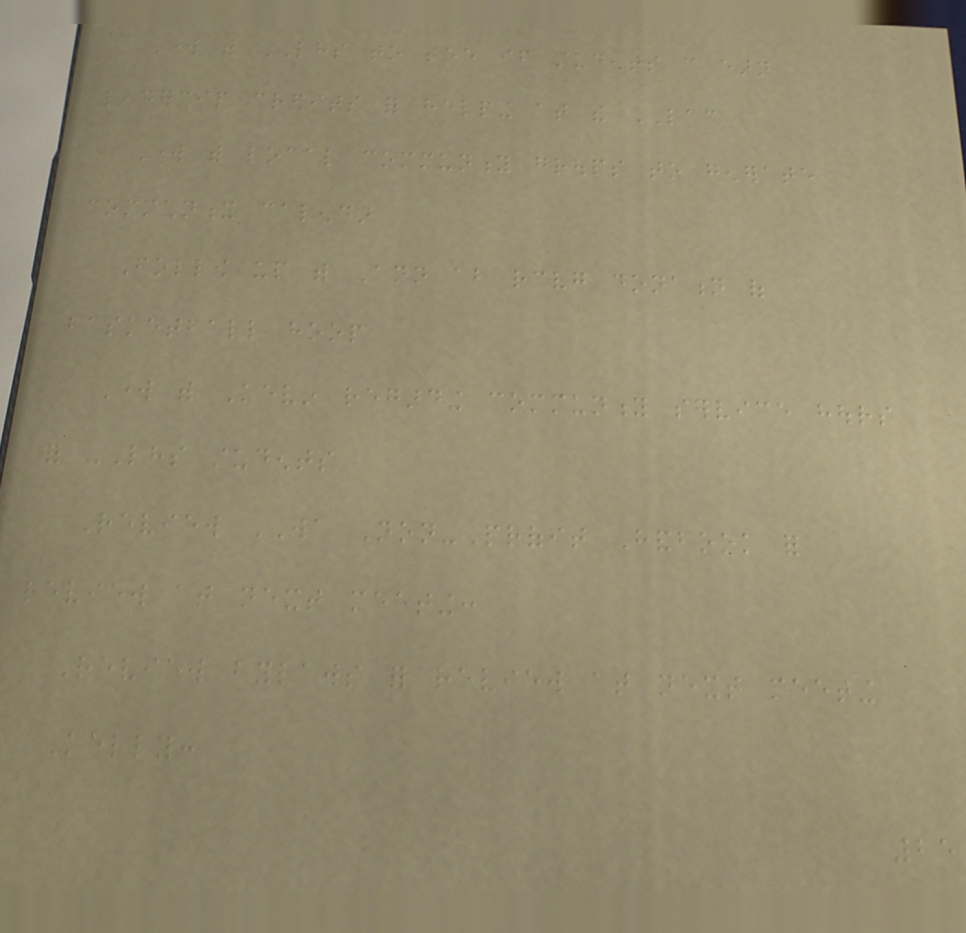Work with LHS to see if students can earn
leadership credits for helping at the LAC
Work with local community groups to generate
community calendar
Follow up with Ann about receiving donation of
basketball hoop
Work with Kevin regarding community service hours
for LHS students
Review WA Non-Profit Handbook for
review at next meeting:
Review bylaws for review at next meeting
Kelly:
25
